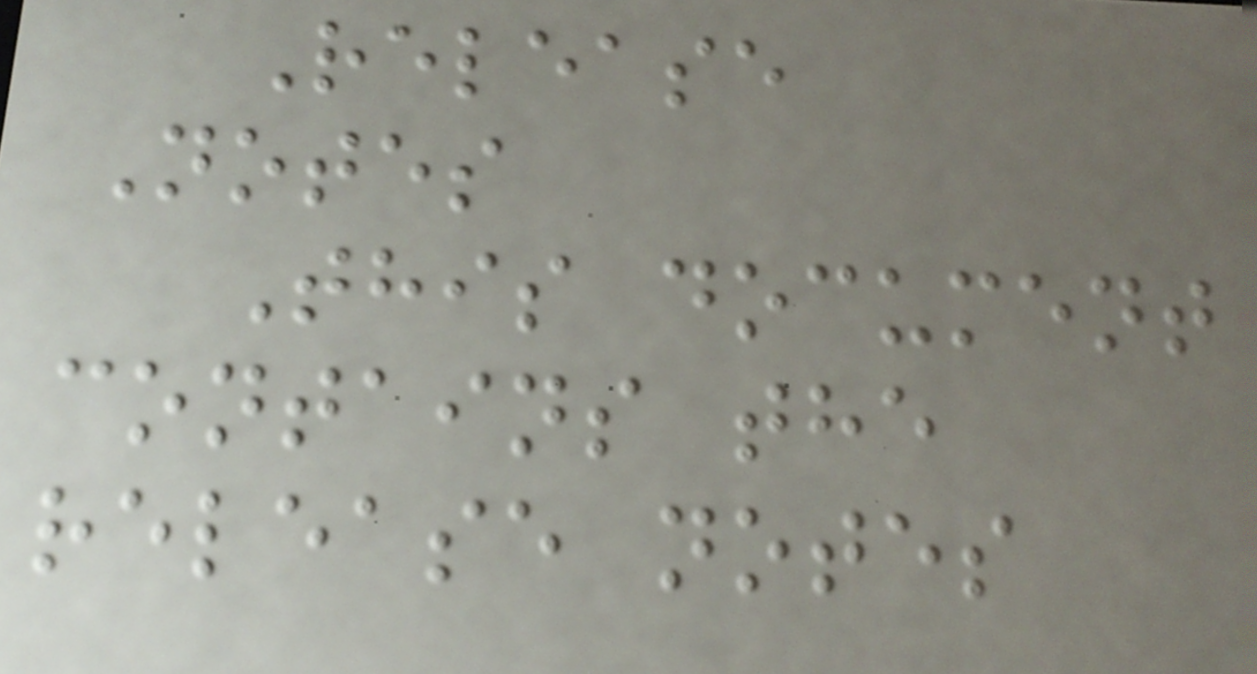Release
Notes
This document
contains the
release notes
